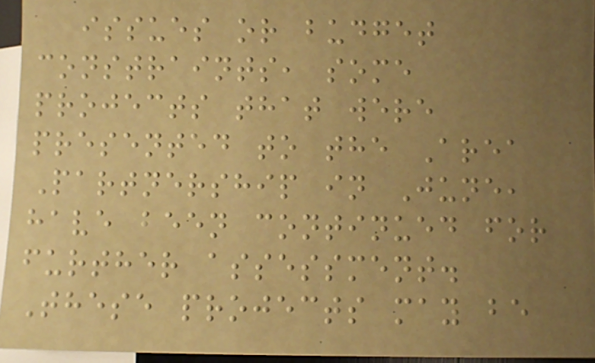issues or budget
constraints, some
projects that were
presented to the Area
Partnership in June,
have been continued for
further assessment.
These projects may be
